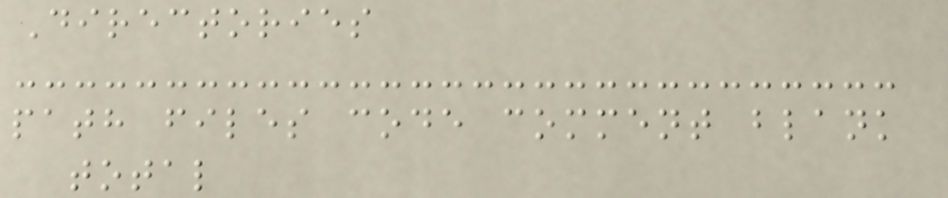Directories
path files code comment blank
total
